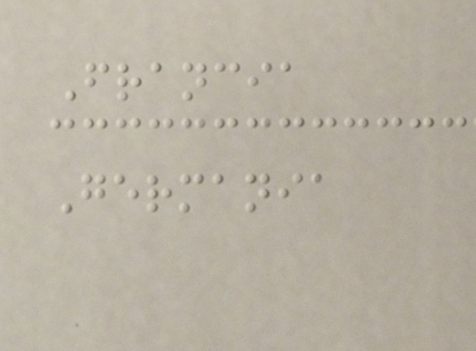Francia
Germania
